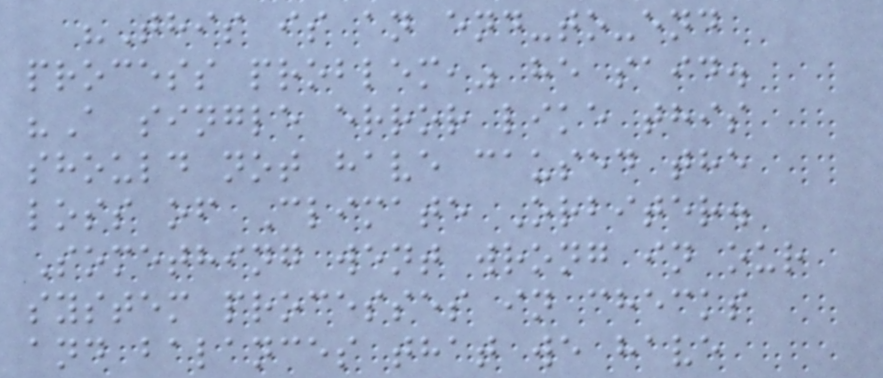"This is an end-to-end
process problem," he said.
"A single error like this
should not have caused the
loss of Climate Orbiter.
Something went wrong in our
system processes in checks
and balances that we have
